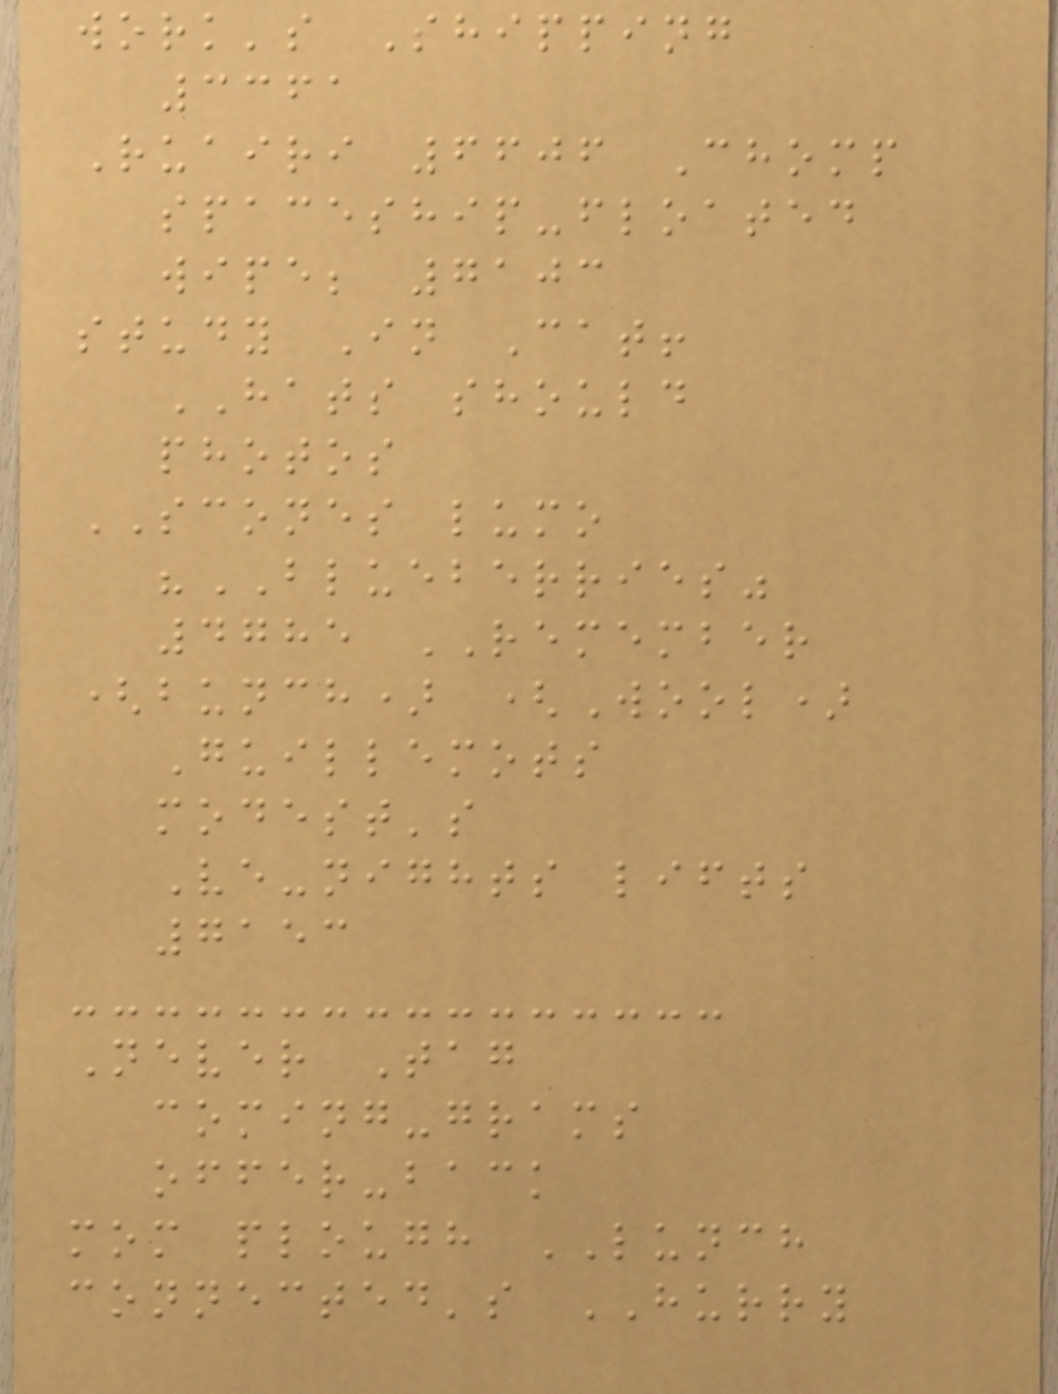work's Shipping
3361
Ruairi 6606 Chomp
spaceship-floated
wipe; 7103
study In Cat!
HATS should
photos
SCONES lumo
"BLUEBERRIES"
4785 REMEMBER
(bunch) (Wool)
Guillemots
modest's
Ve-nights lifts
7153
Never Tag
coming-grams
offer-back
mom plough LUNCH
connected's HURRY
